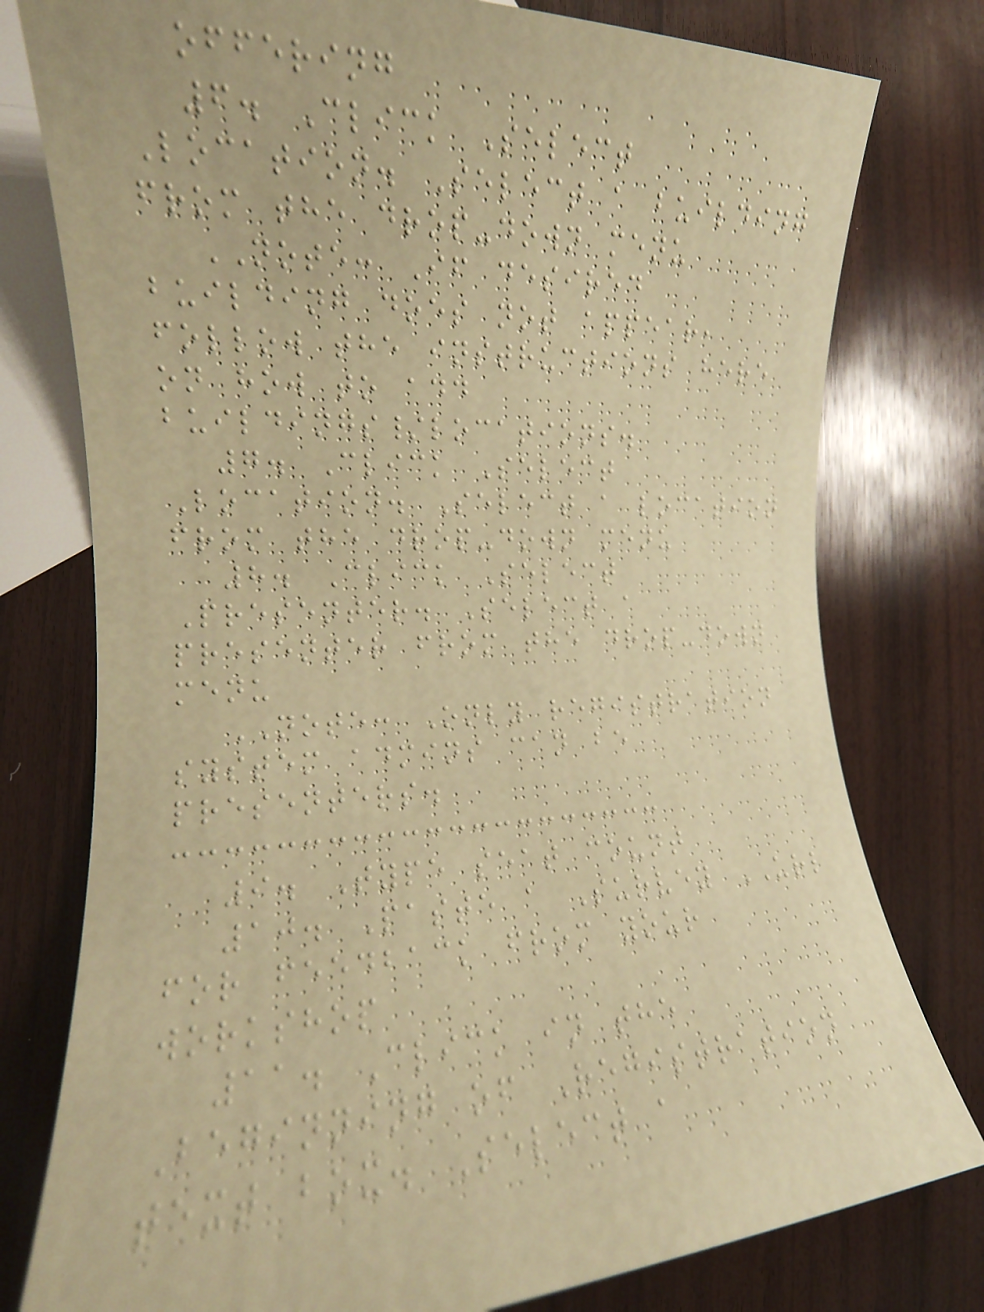offering
6. Click Select
Location. Select a building
from the drop-down menu
NOTE: If desired
building does not appear,
follow the instructions here
on how to add
buildings/locations.
7. Click Select
Location. Select a location
from the drop-down menu
8. Click Select
Presenter. Select a
presenter from the drop-down
menu
NOTE: Only registration
system admins can be
presenters.
9. Type seat count
10. Paste a Survey URL
for feedback from your
workshop
11. Click in the
Beginning of Registration
text box. Select a
